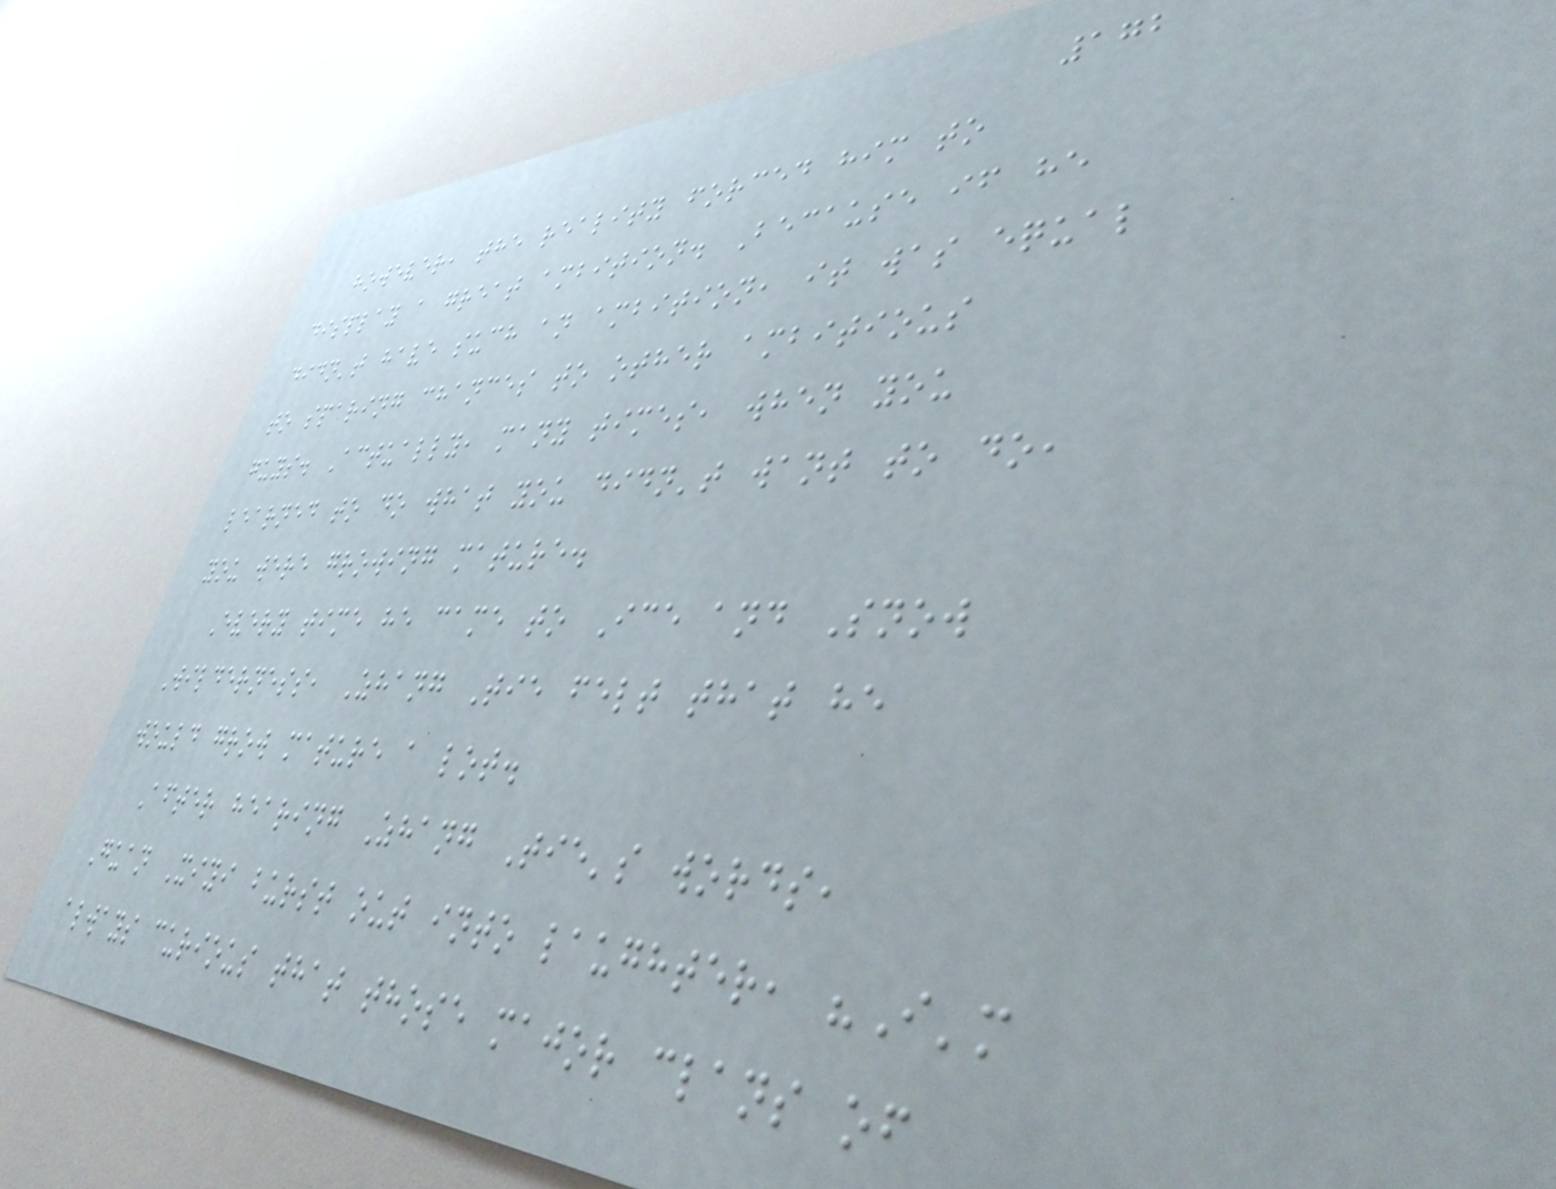172
however, the reality forced him to
display a great ambition. Because if he
didn't have such an ambition, it was equal
to sparing chances to other ambitious
guys. Actually, many times, when you
learned to do what you didn't want to do,
you were growing mature.
Every time he came to Ice and Snow
Wilderness, Zhang Tie felt that he
would grow mature a lot.
After hearing Zhang Tie's words,
Guan Xiyi burst out into laughter, "I'm
always curious that those major clans of
